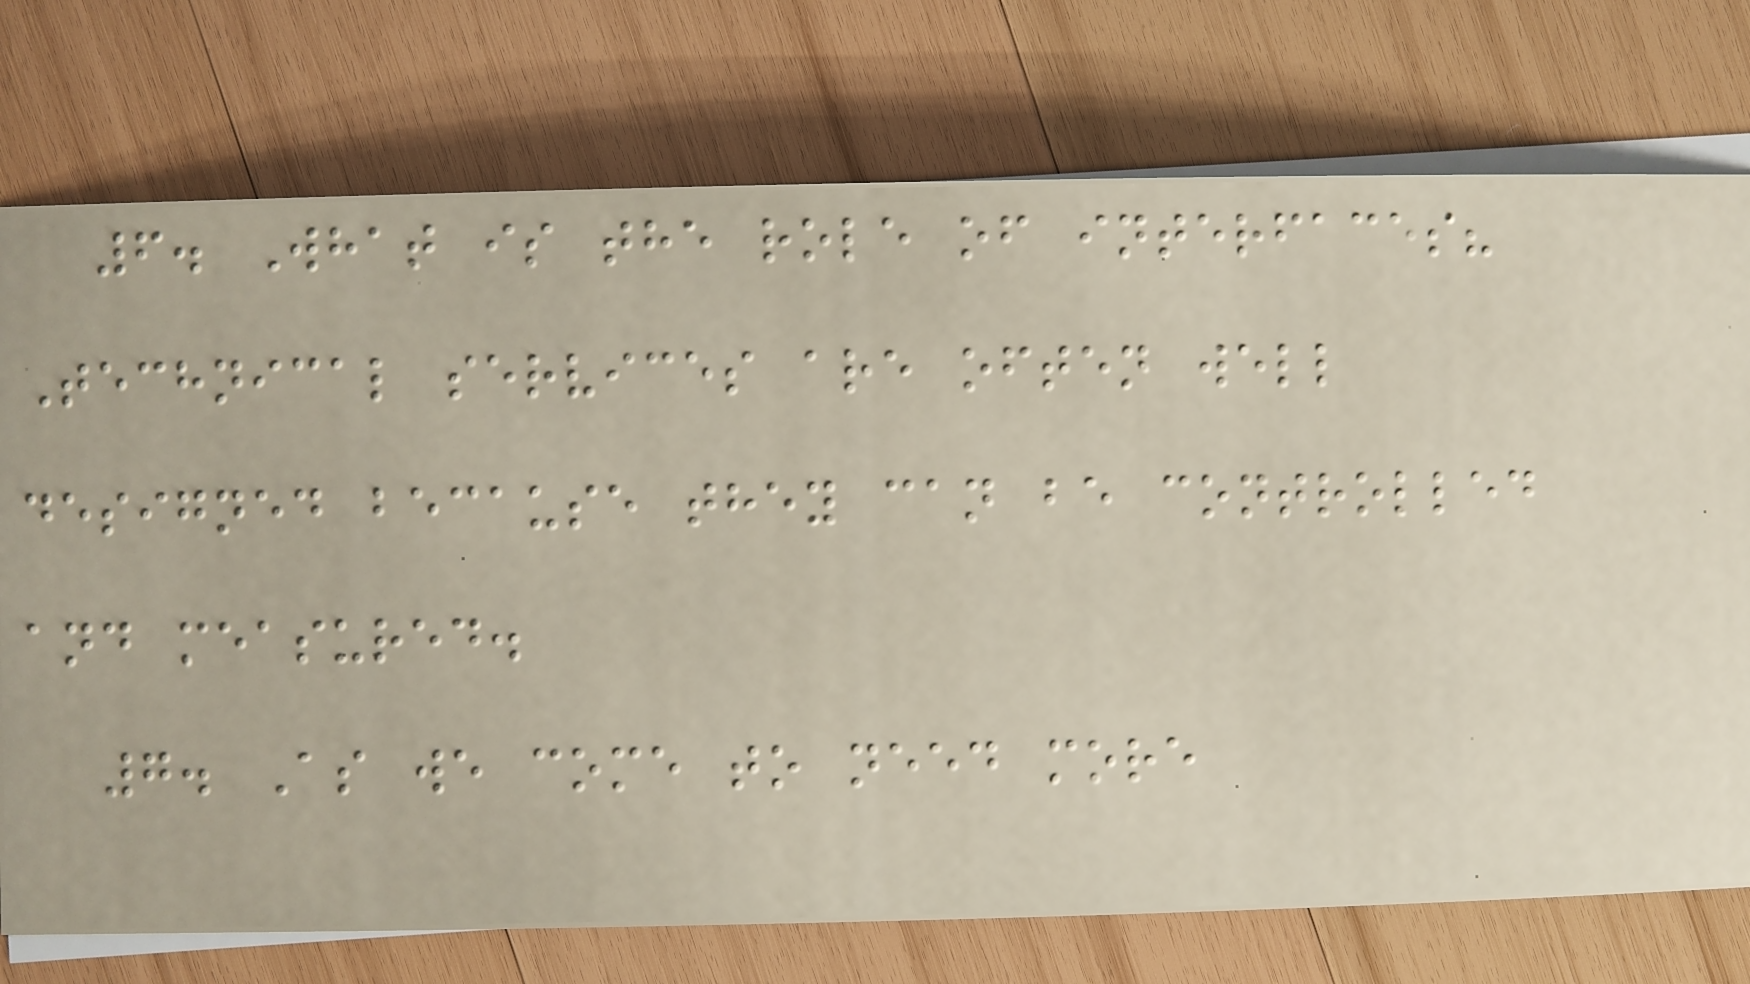6. What is the role of interfaces?
Technical services are often well
designed because they can be controlled
and measured.
7. As we come to need more
